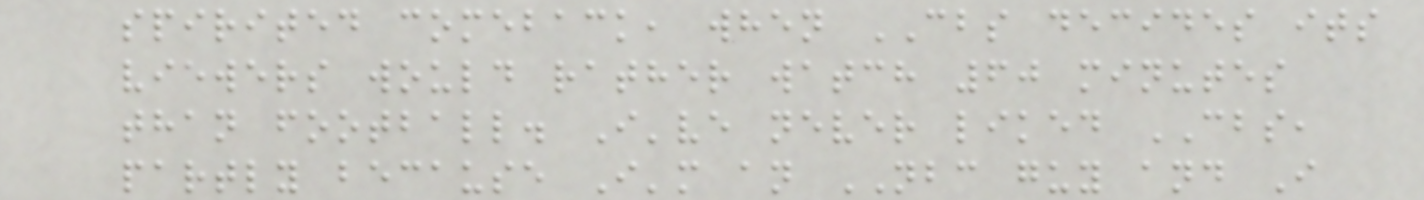spirited comeback, when CBS decides its
viewers would rather watch 60 minutes
than football. I've never liked CBS,
partly because I'm an NBC guy and I
